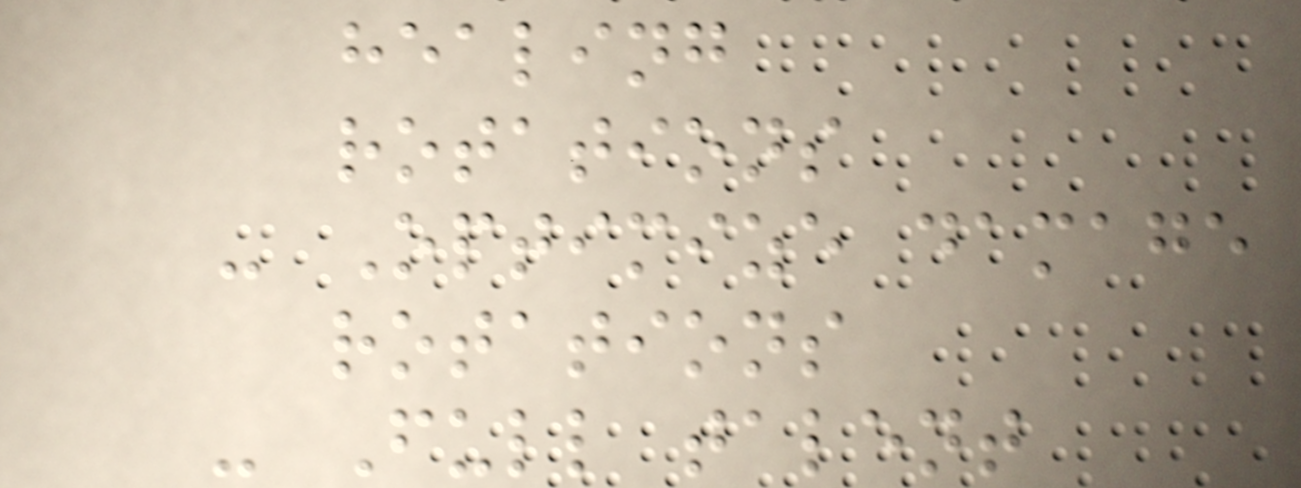healing
rotations
- Optimize damage
rotations
- Full talent
